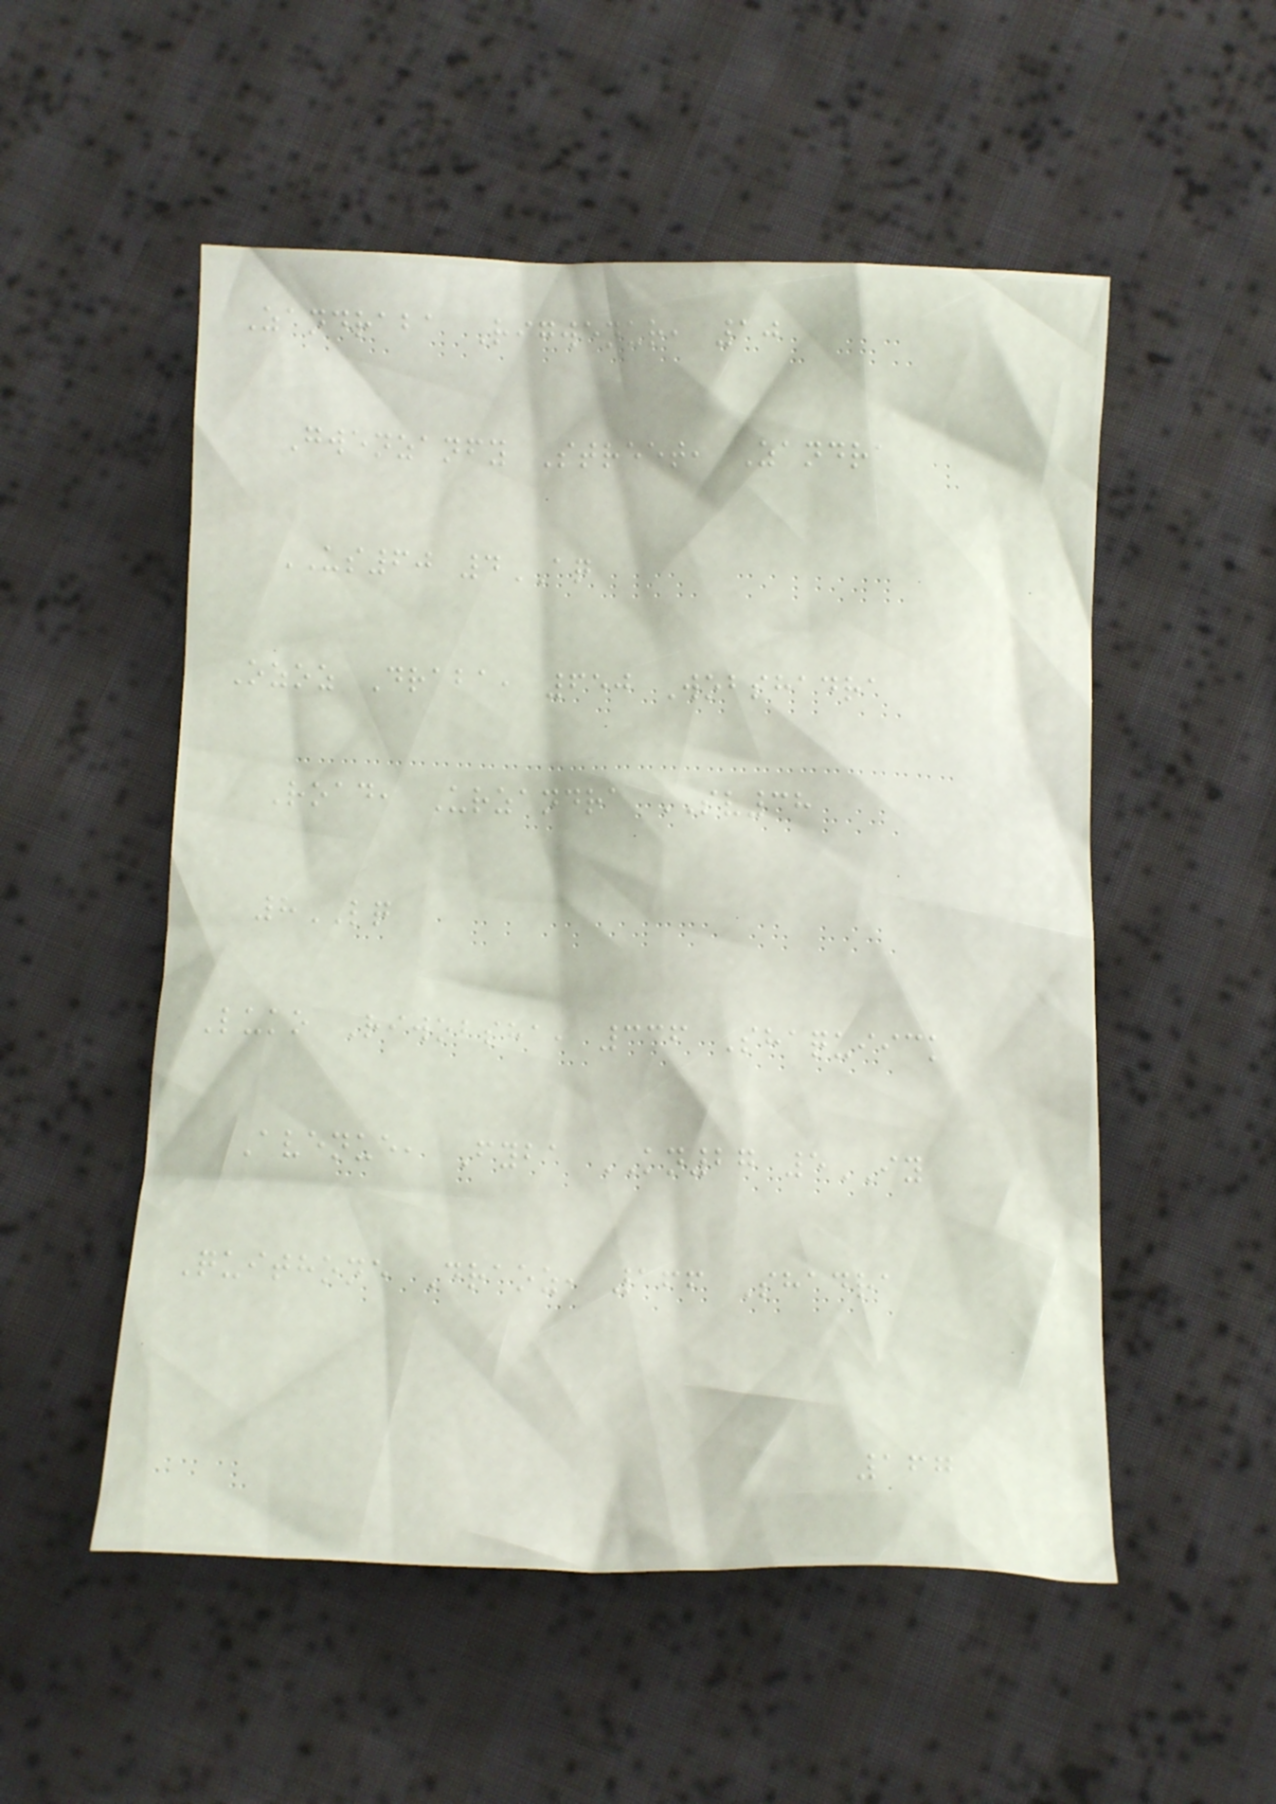Zandraba Rigwenur, 10
Gwenzanfy Street, Zandra
US60 4AQ
Ozoz Draba, 650 Wobshadra
Road, Urzandra SV38
8LQ
Luko Riwobsha, 336 Shaquiick
Avenue, Fyba KN27 5IY
Quithone Draoz, 166 Shadra
167
